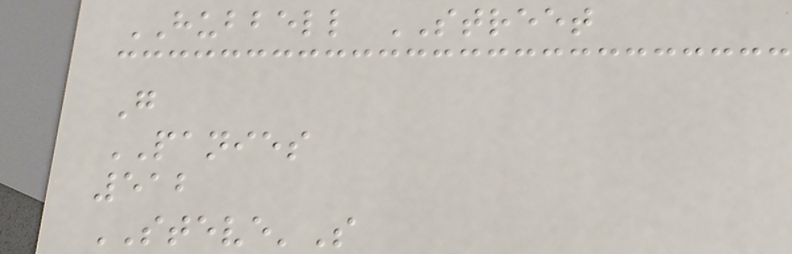HUBBELL STREET
G
PANIES
512
STEVE'S
